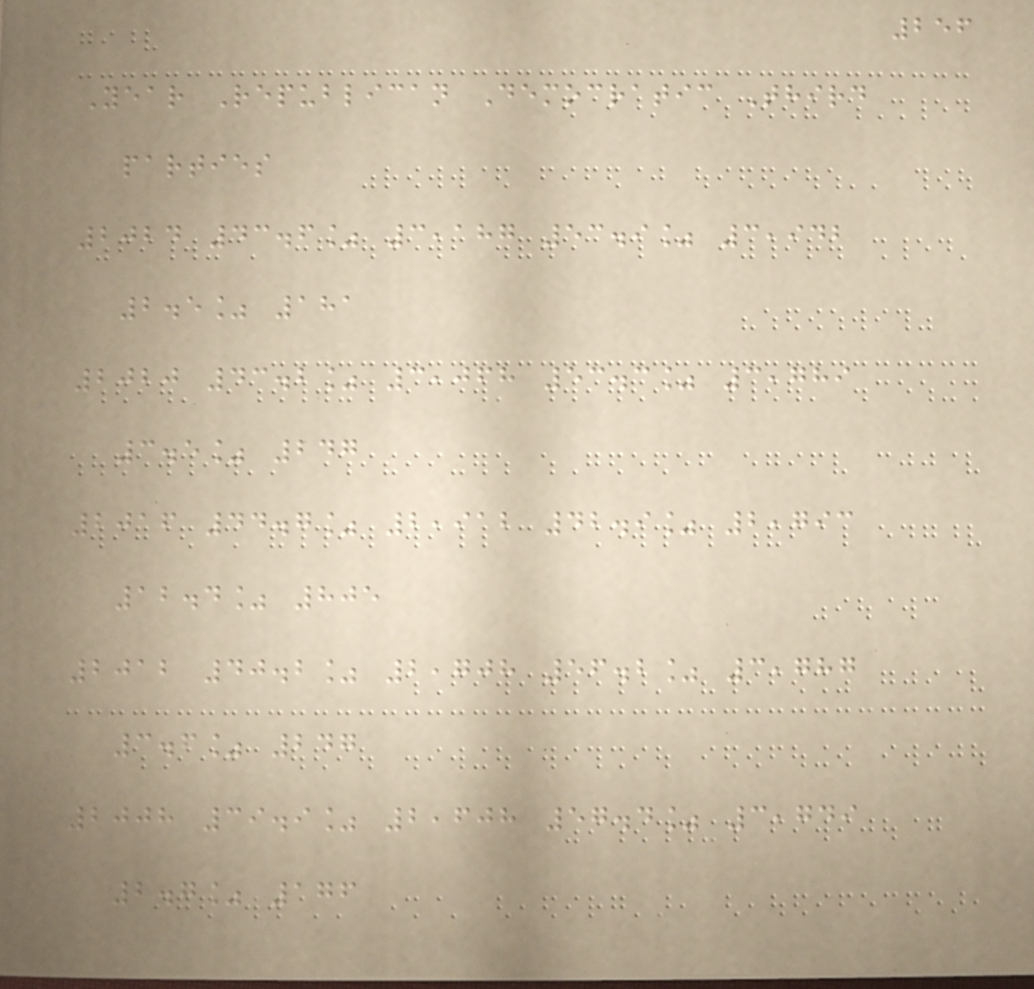256
Year Republican Democratic Third
parties
2024 43.6% 3,187 53.9% 3,942
2.5% 181
2020 43.2% 3,068 53.3% 3,789
3.5% 247
2016 44.7% 2,912 42.9% 2,793
12.4% 805
2012 40.2% 2,708 56.2% 3,787
3.6% 247
2008 39.9% 2,608 57.4% 3,749
2.7% 176
